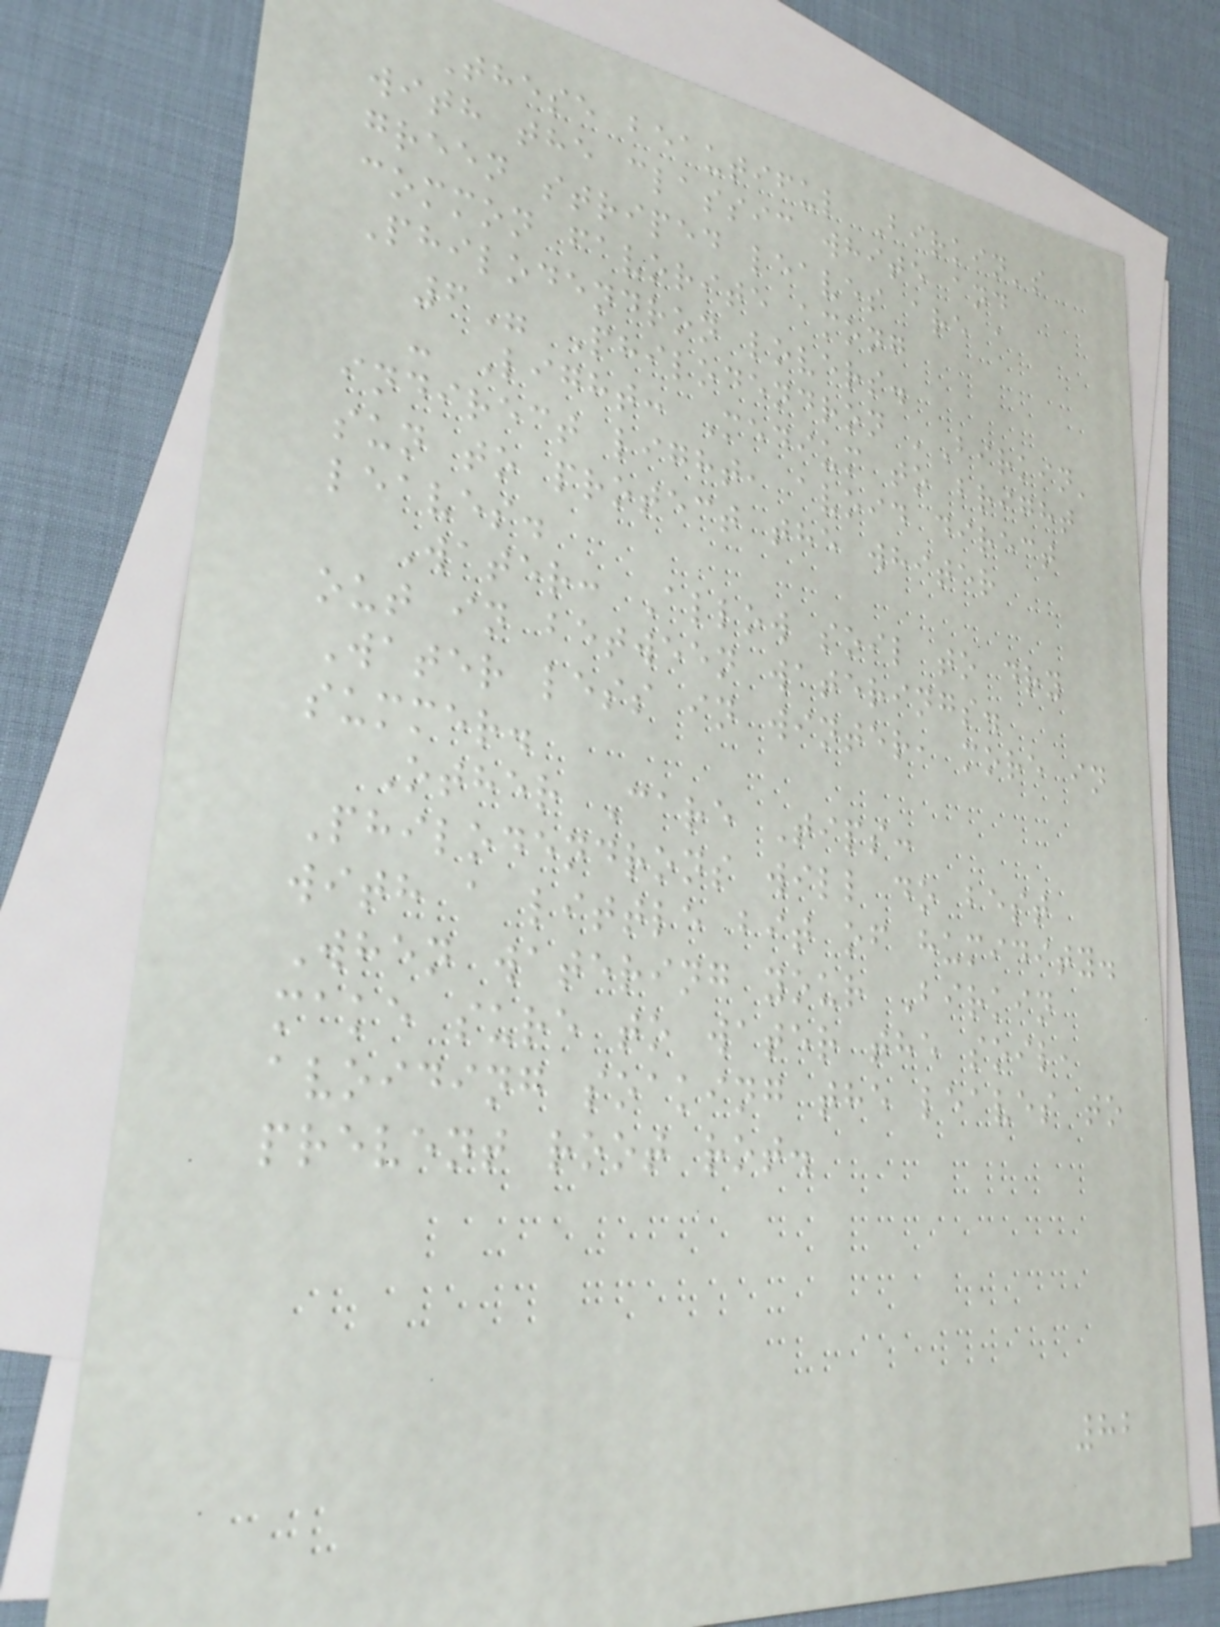These beautiful Birkin's
with the classic white and
green striped leaves are a
common favorite among
Philodendron lovers.
6" Philodendron 'Birkin'
- Light: Medium to bright
indirect light, avoid direct
sun to protect the whiter
leaves.
Water: Allow soil to dry
out in between waterings.
Water less in winter, more in
summer.
Other Care Tips:
Philodendrons will do best
with a little bit of humidity.
When watering your Birkin
make sure to water the soil,
avoiding soaking the leaves to
prevent root rot.
82
